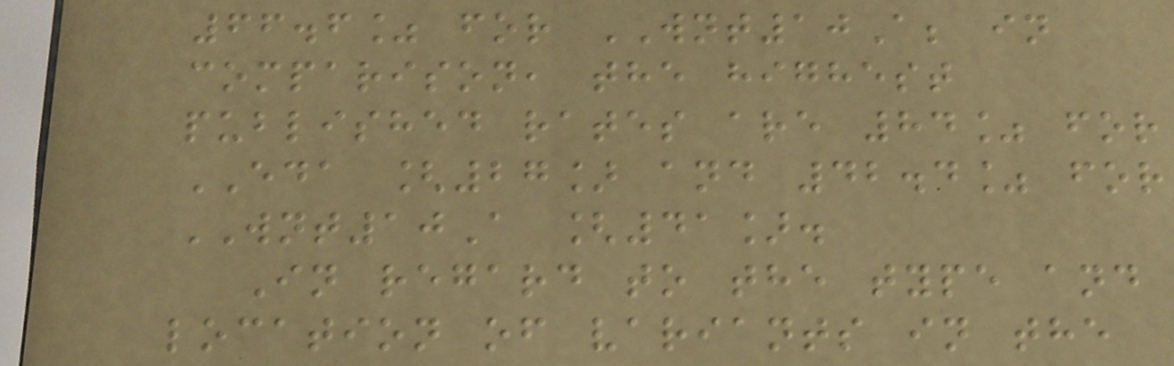66.6% for WNT10A; in
comparison, the highest
published rates are 84% for
EDA [27] and 42.4% for
WNT10A [41].
In regard to the type and
location of variants in the
